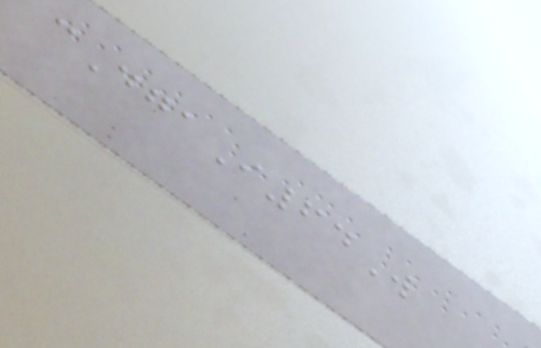cDgaI64W
